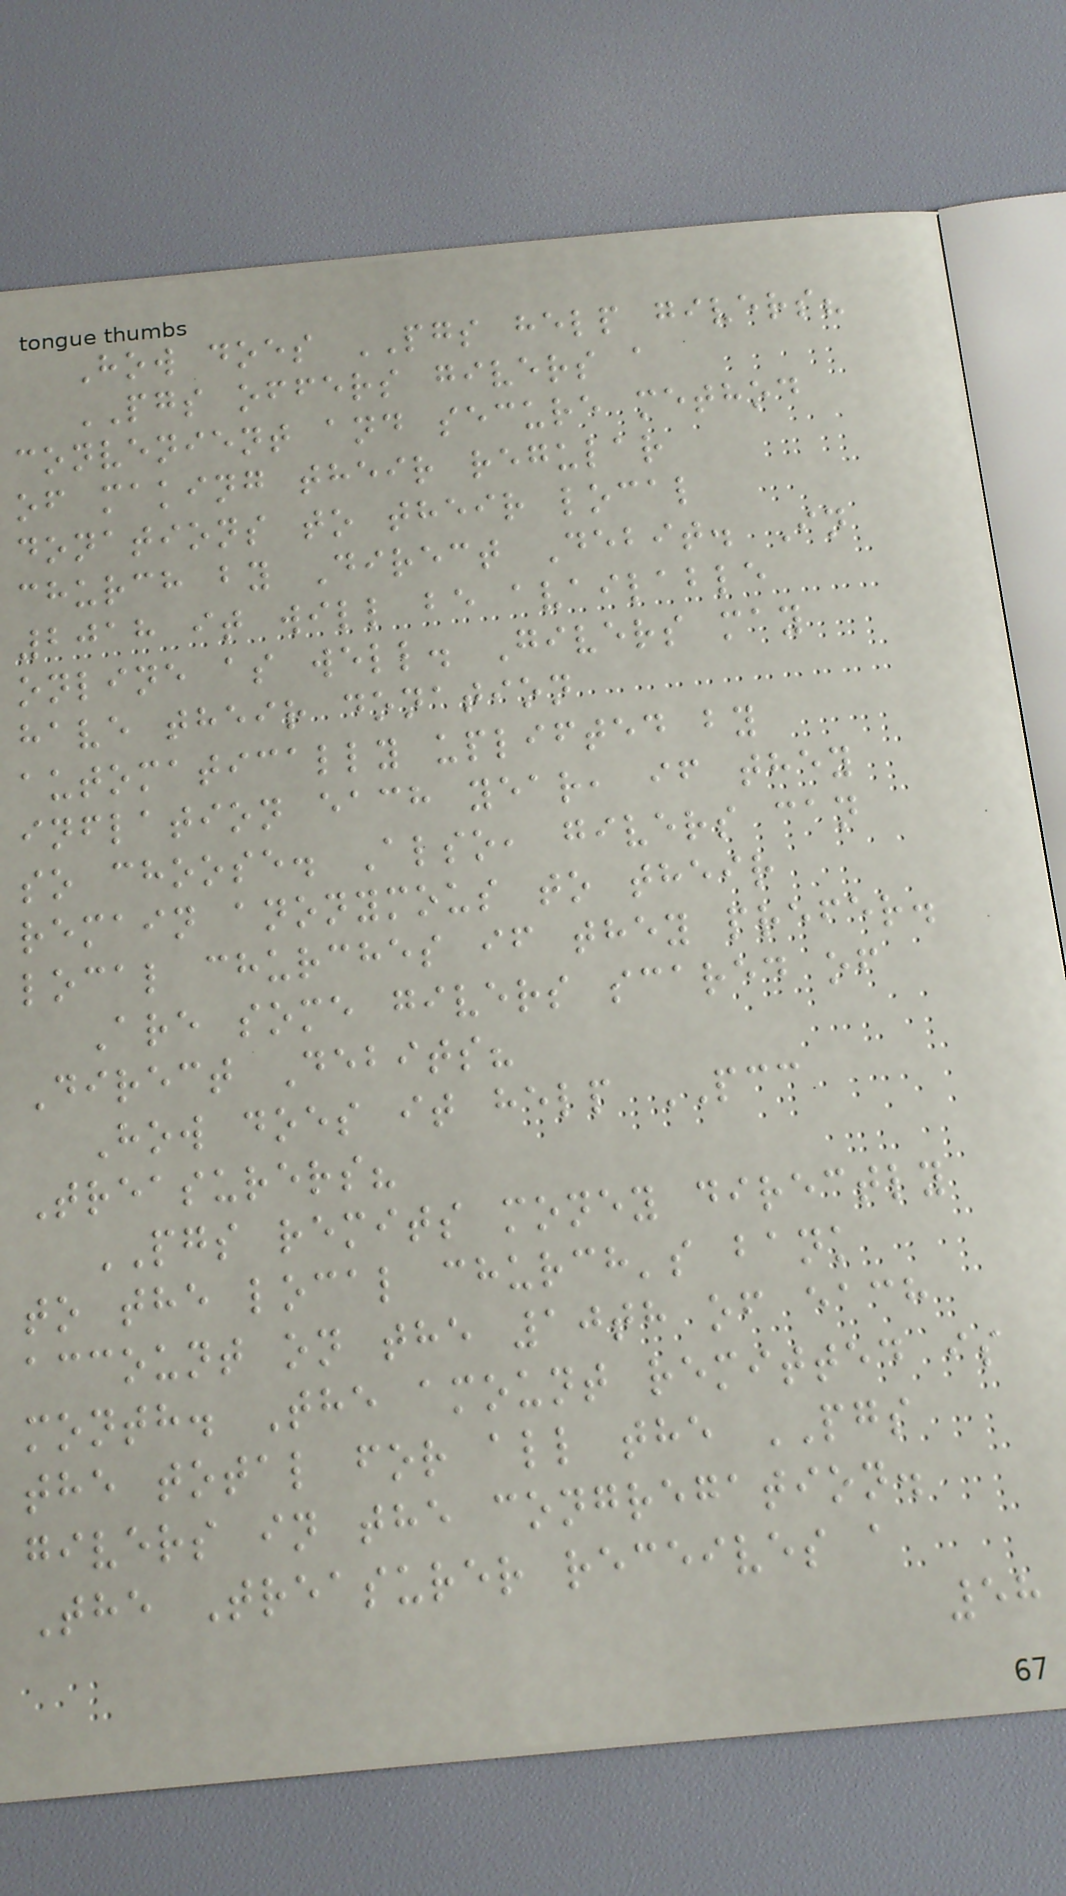How does PGS help givers?
PGS offers givers a
convenient and secure method
of making their regular
donations to their local
church by Direct Debit. In
2018 it will be available
online as well. Givers may
have their donation
automatically uplifted by
inflation each year, if they
so choose. Also, givers can
remain anonymous to their
local churches if they prefer.
Are some givers scared of
Direct Debits?
How does it help PCC
Treasurers?
PGS remits money directly
to the local church's bank
account on the 10th of each
month. The amount remitted is
the total for all the PGS
givers in the congregation.
The Treasurer receives a
58
